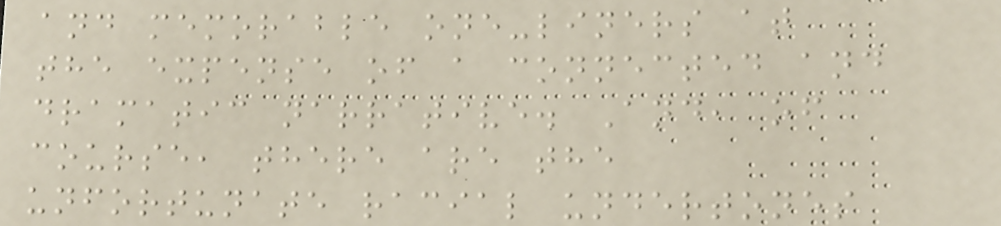and memorable one-liners at
the expense of a connected and
dramatic narrative. And, of
course, there are the
unfortunate racial undertones
